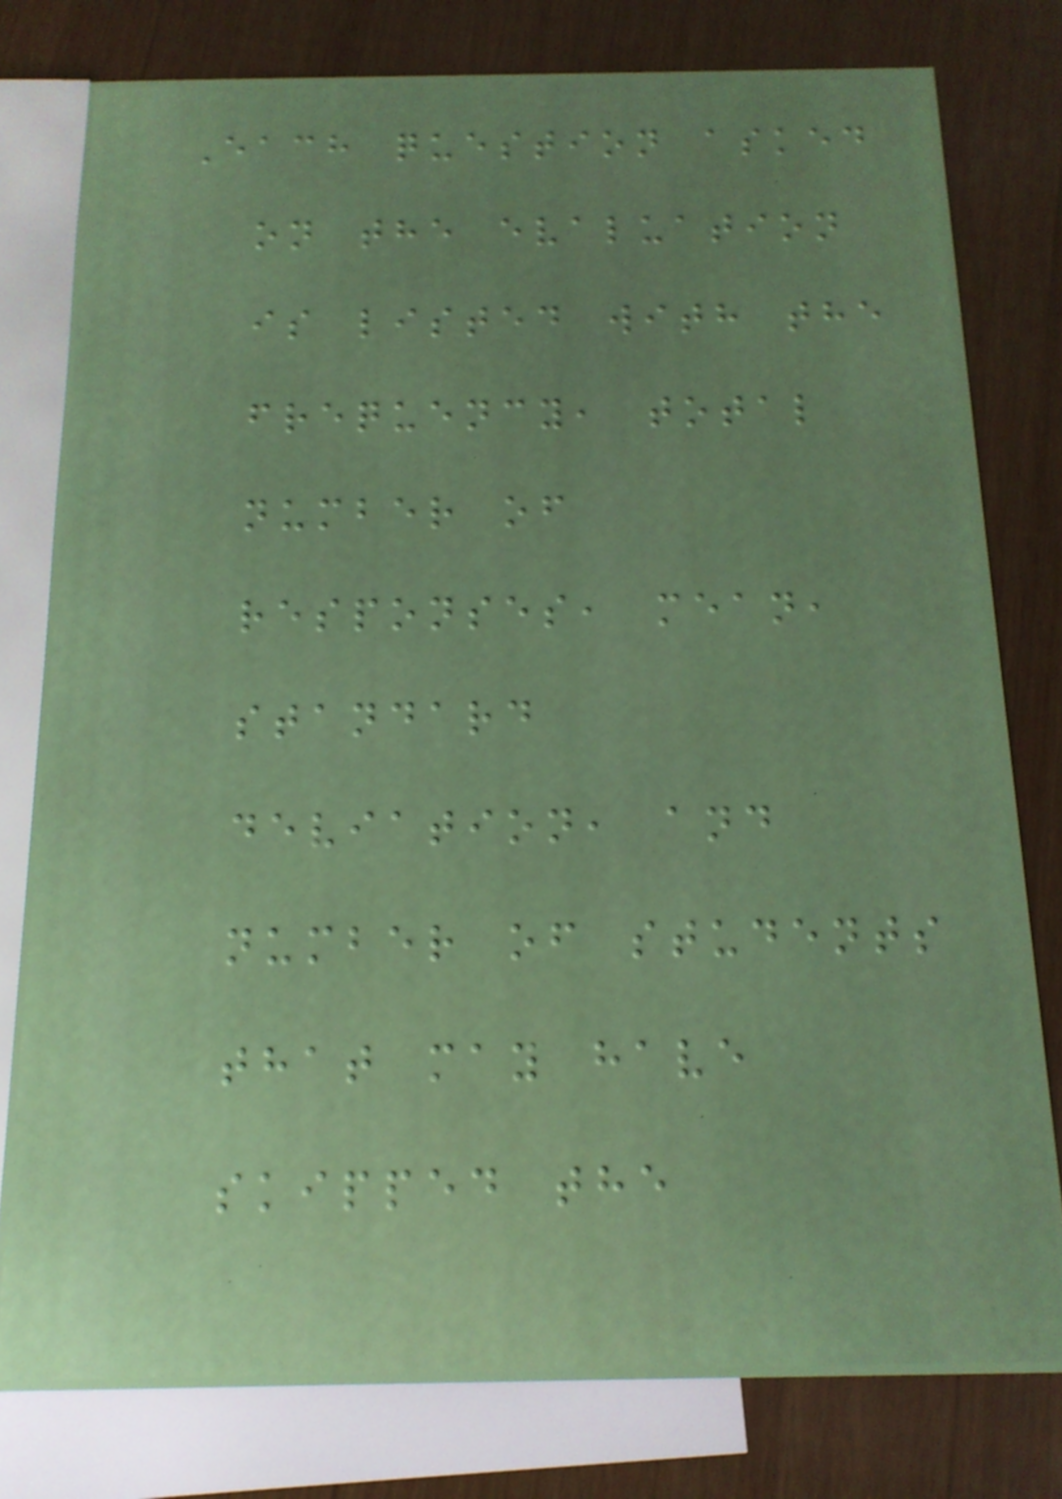Each question asked
on the evaluation
is listed with the
frequency, total
number of
responses, mean,
standard
deviation, and
number of students
that may have
skipped the
